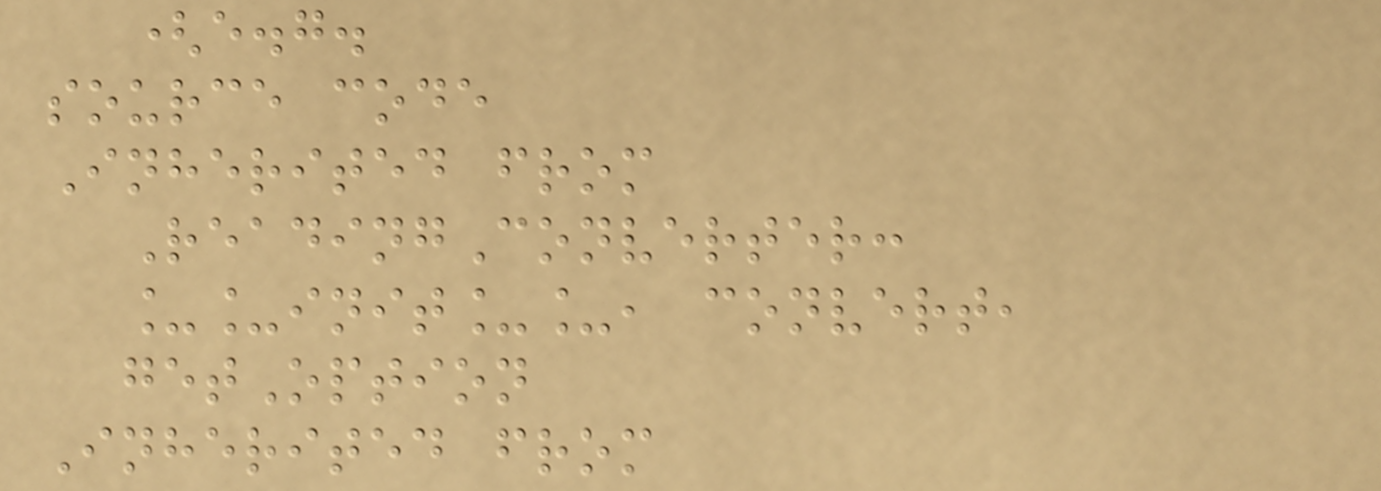(e.g.
source code
Inherited from
ReadingConverter:
__init__, convert,
getOption
Inherited from
